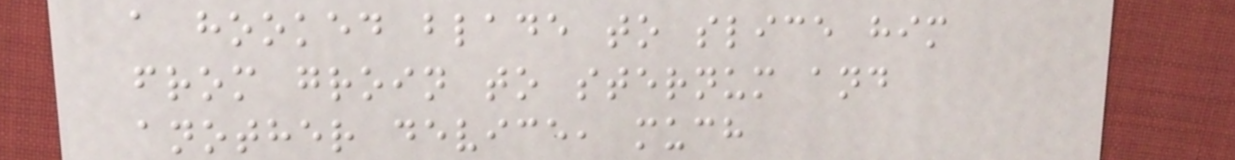a hooked blade to slice him
from groin to sternum and
another device, much
